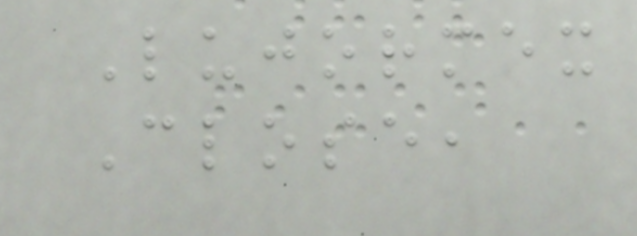Lujormex
Close,
